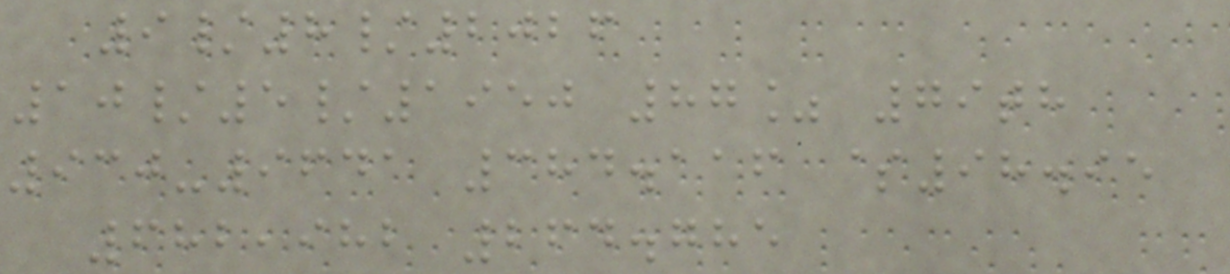9/8/2026
10/5/1950 87% 79th
930-9641 384.116 $98.95
682,982 264.785
